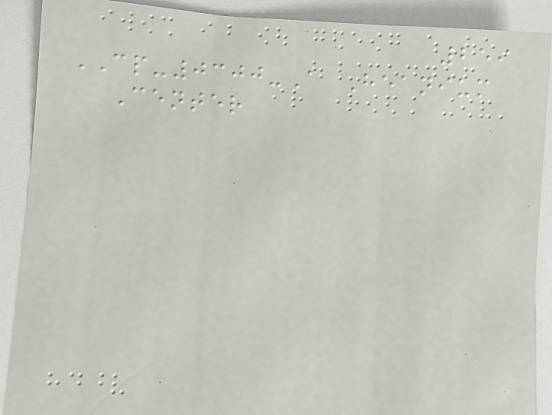259
CP-0300-A Heanium
Center
